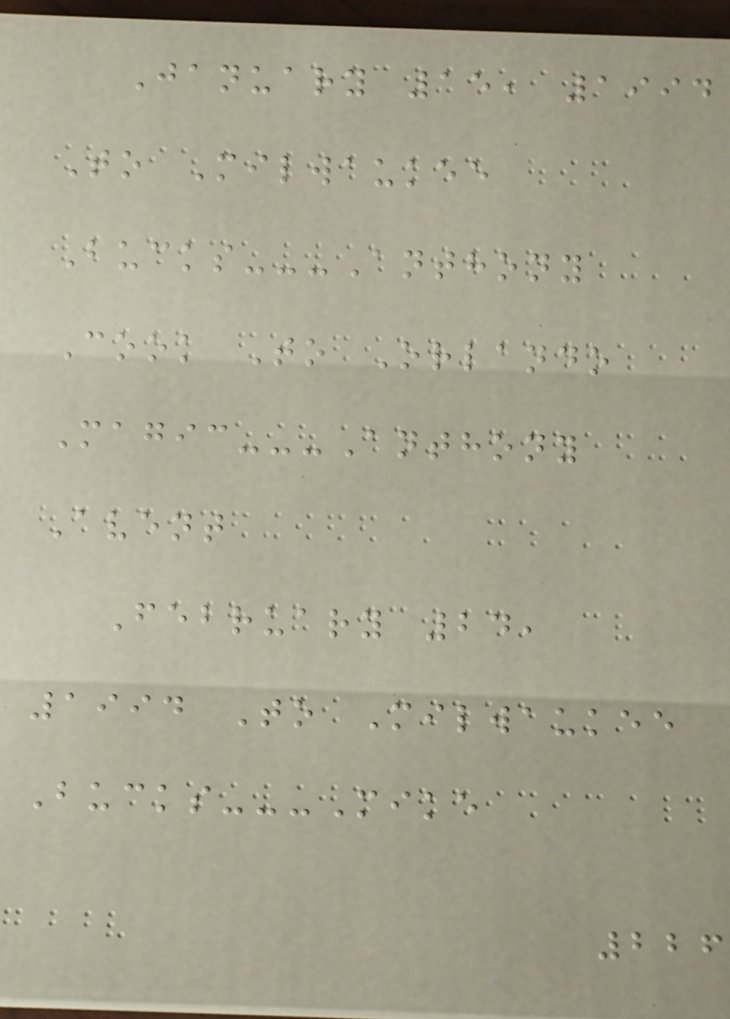January 15, 1994
To Milwaukee
Bucks---Anthony
Cook To Orlando
Magic---Anthony
Avent
February 24,
1994 To Milwaukee
Bucks---Mike
226
